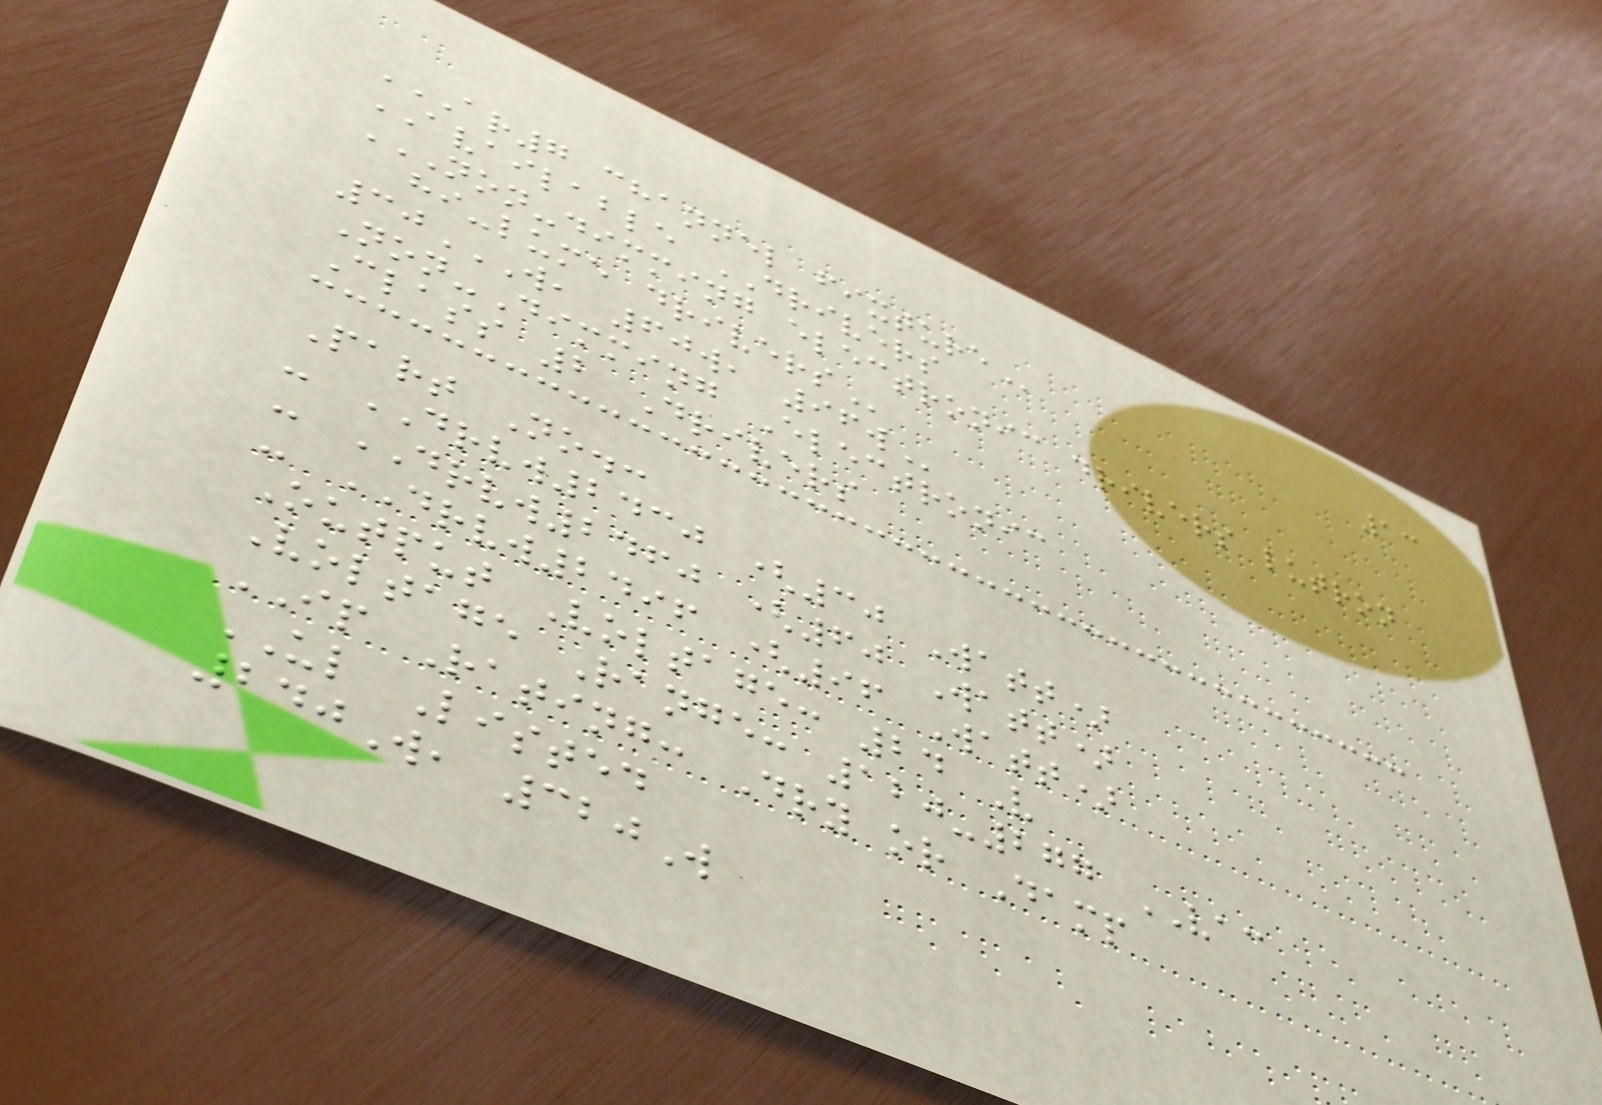13
AR7 CHANNEL FIXTURE
AVAILABLE DRIVERS
NON-DIMMING ELECTRONIC DRIVERS LUTRON
HI-LUME DRIVERS
30W, 60W, 96W
Non-Dimming Electronic
Class 2 Drivers
Part No.:
- DRVW2430 (30 Watt)
- DRVW2460 (60 Watt)
- DRVW2496 (96 Watt)
Output Voltage: 24 V
Voltage Range: 120-277 VAC
IP Rating: Dry or Damp
UL Listed
240W, 320W
